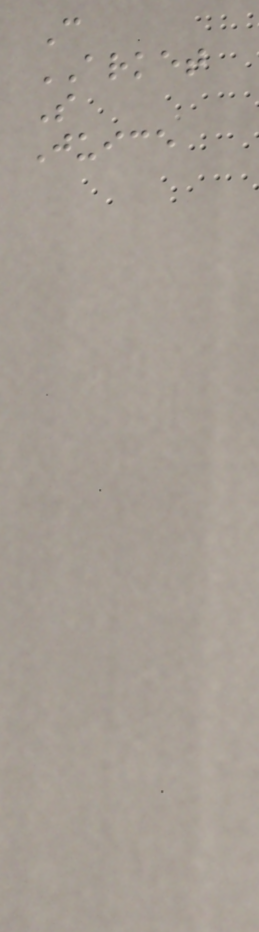C
ARKET
S
Juice
